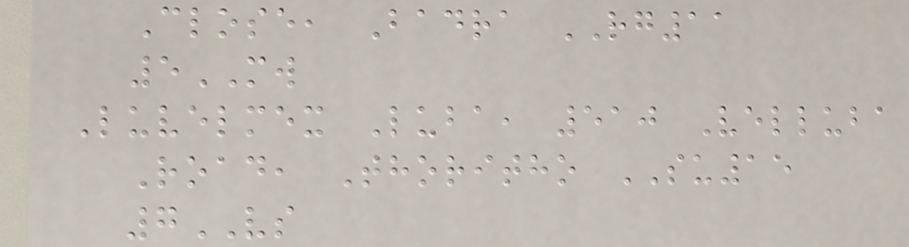Close, Badra RG11
5MW
Luvelmex Luba, 510 Velluba
Road, Thoritho SU15
7VS
